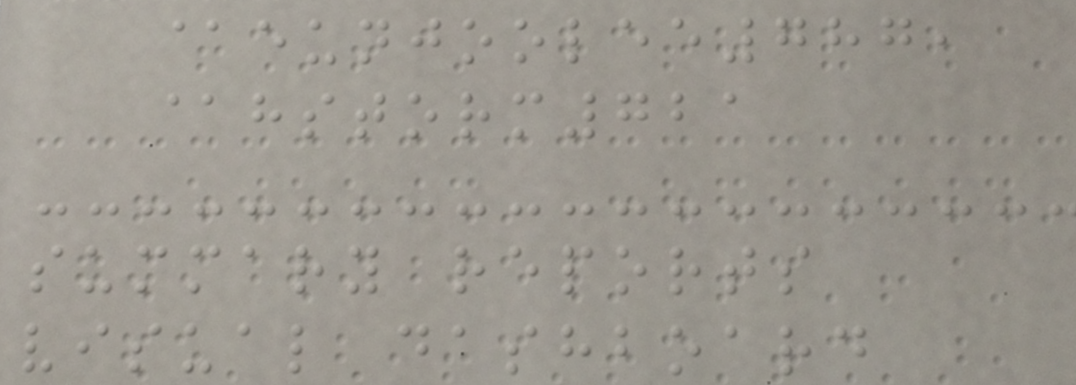@eunjoolee787,
@hstorm721
summary reports
visual dashboard
